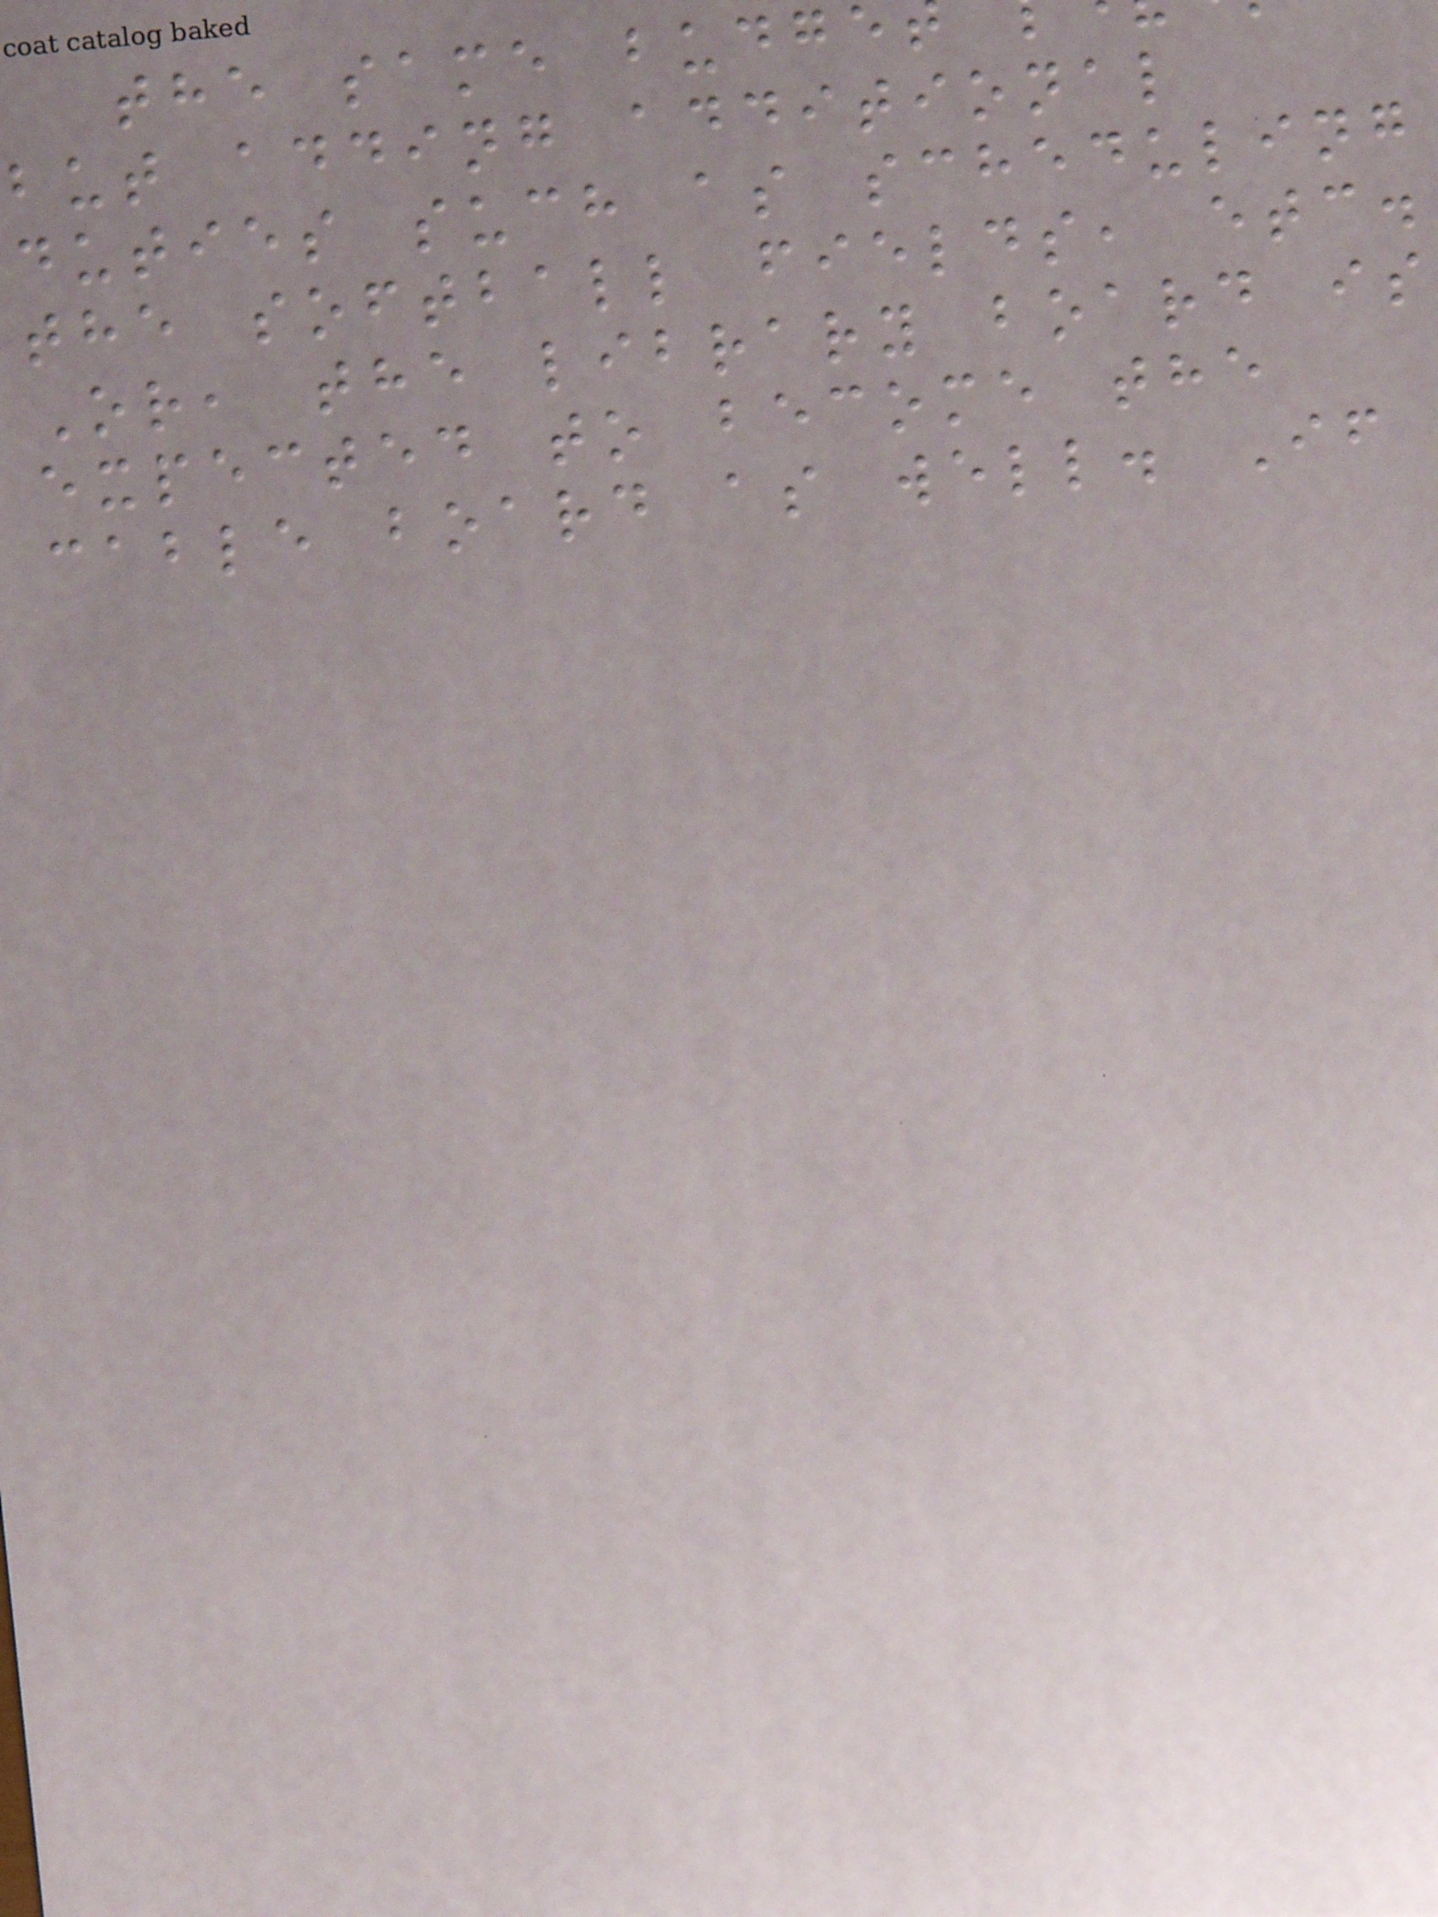the same budge
but adding additional
duties such as scheduling
the softball fields, etc.
Or, the library board is
expected to become the
cable board as well. If
